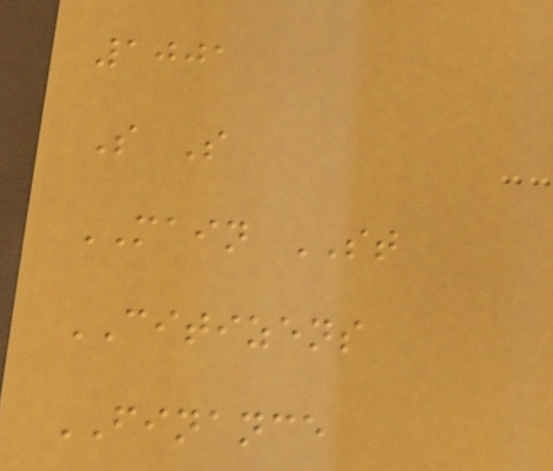1001
S S
MAIN ST
CITIZENS
FINANCE
